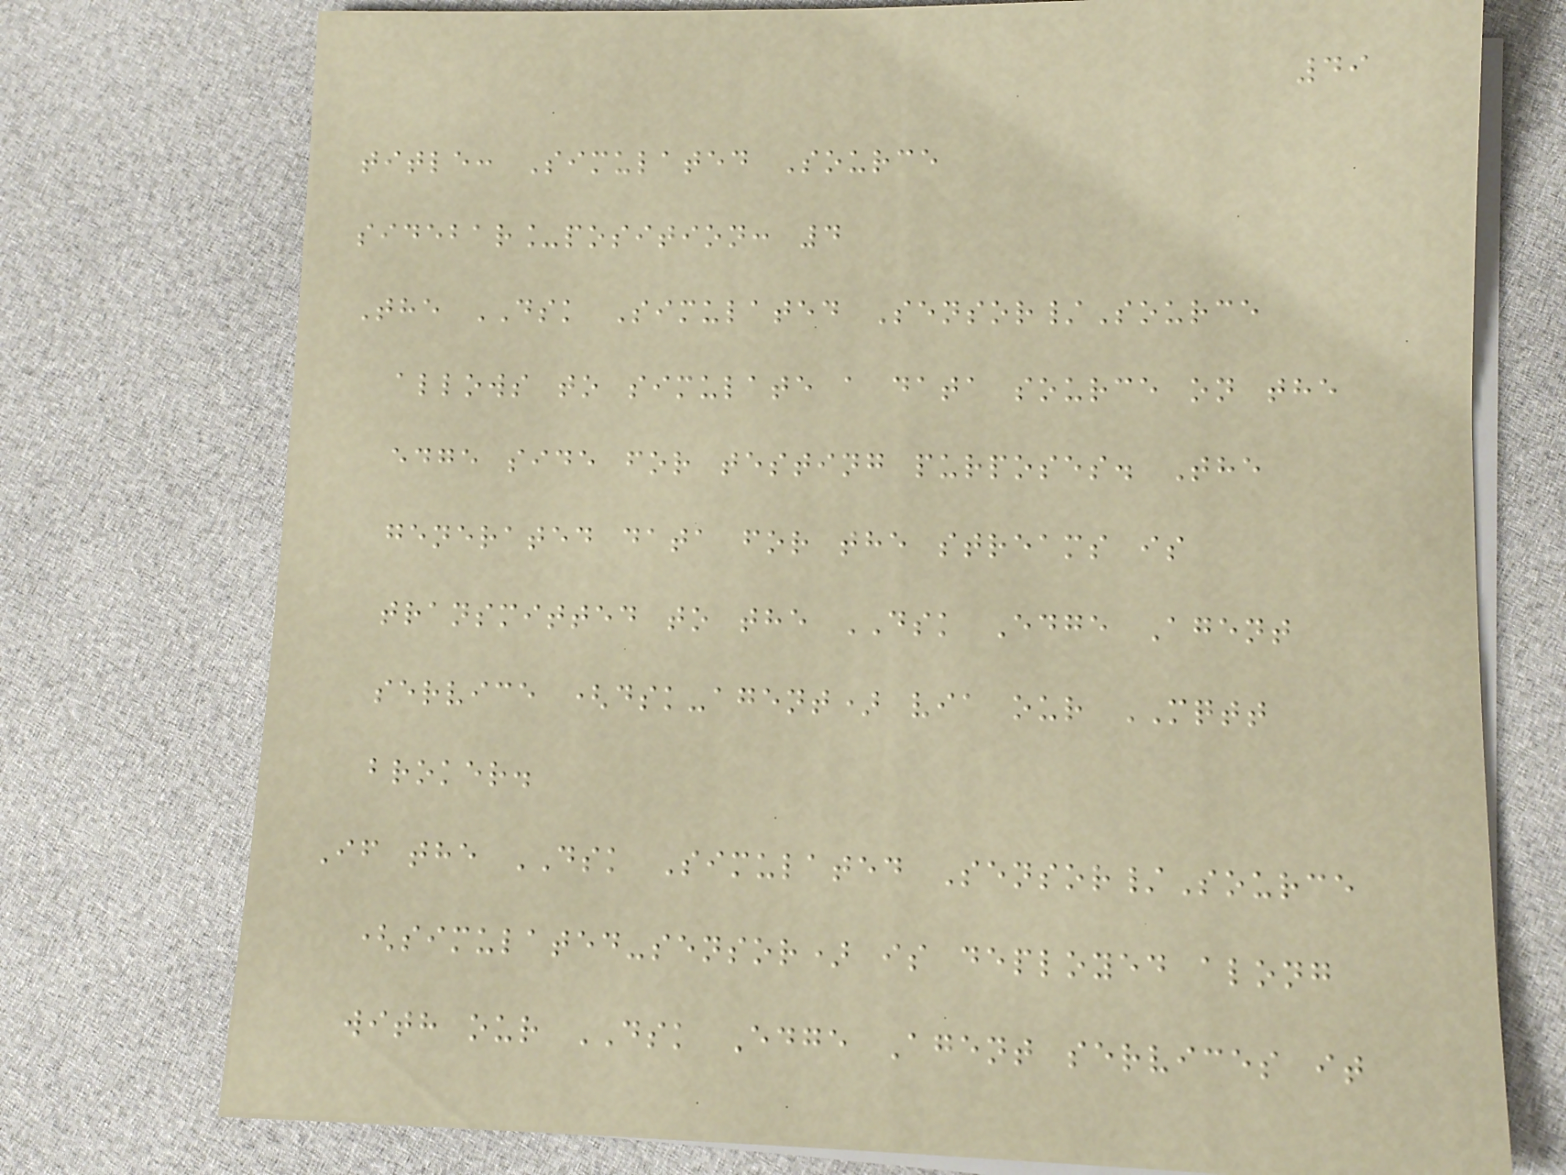49
title: Simulated Source
sidebar_position: 4
The DSK Simulated Sensor/Source
allows to simulate a data source on the
edge side for testing purposes. The
generated data for the streams is
transmitted to the DSK Edge Agent
service (dsk-agent) via our MQTT
broker.
If the DSK Simulated Sensor/Source
(simulated-sensor) is deployed along
with our DSK Edge Agent services it
